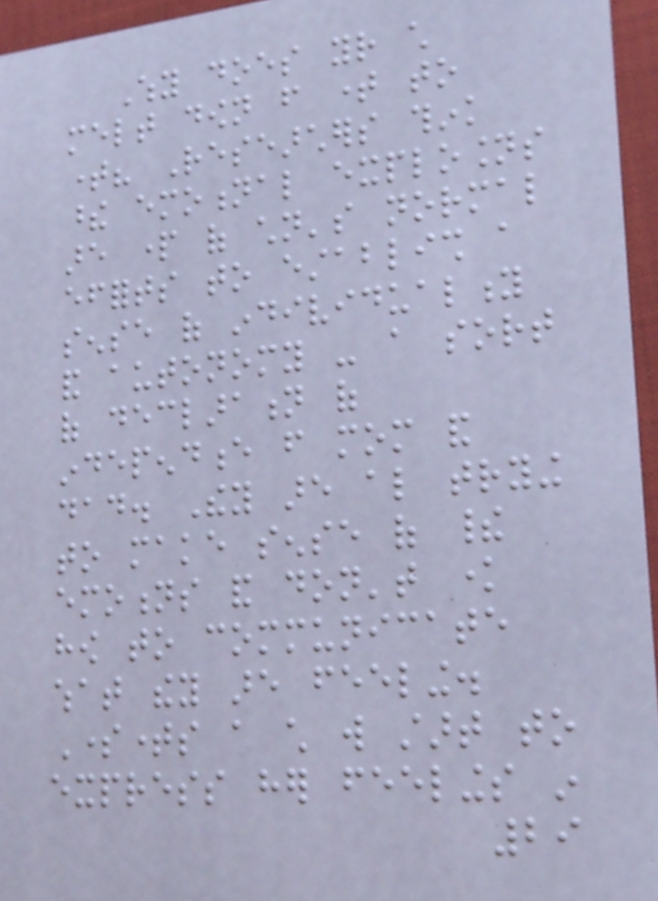Why does your child
melt down from time to
time? Researchers think
these emotional explosions
are part of children's normal
efforts to establish a
sense of individuality
and autonomy - a sort
of declaration of
independence from mom and
dad. They are also trying
to make sense of their
emotions and don't know
how to communicate
what they are feeling.
Sometimes a child will start to
express her feelings in
29
